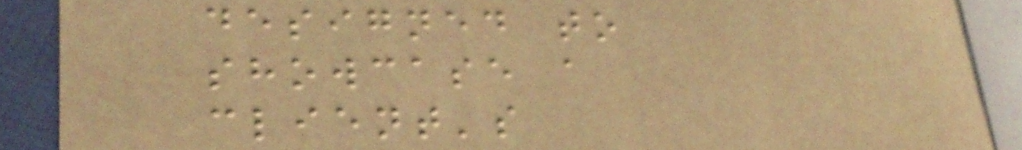designed to
showcase a
client's
